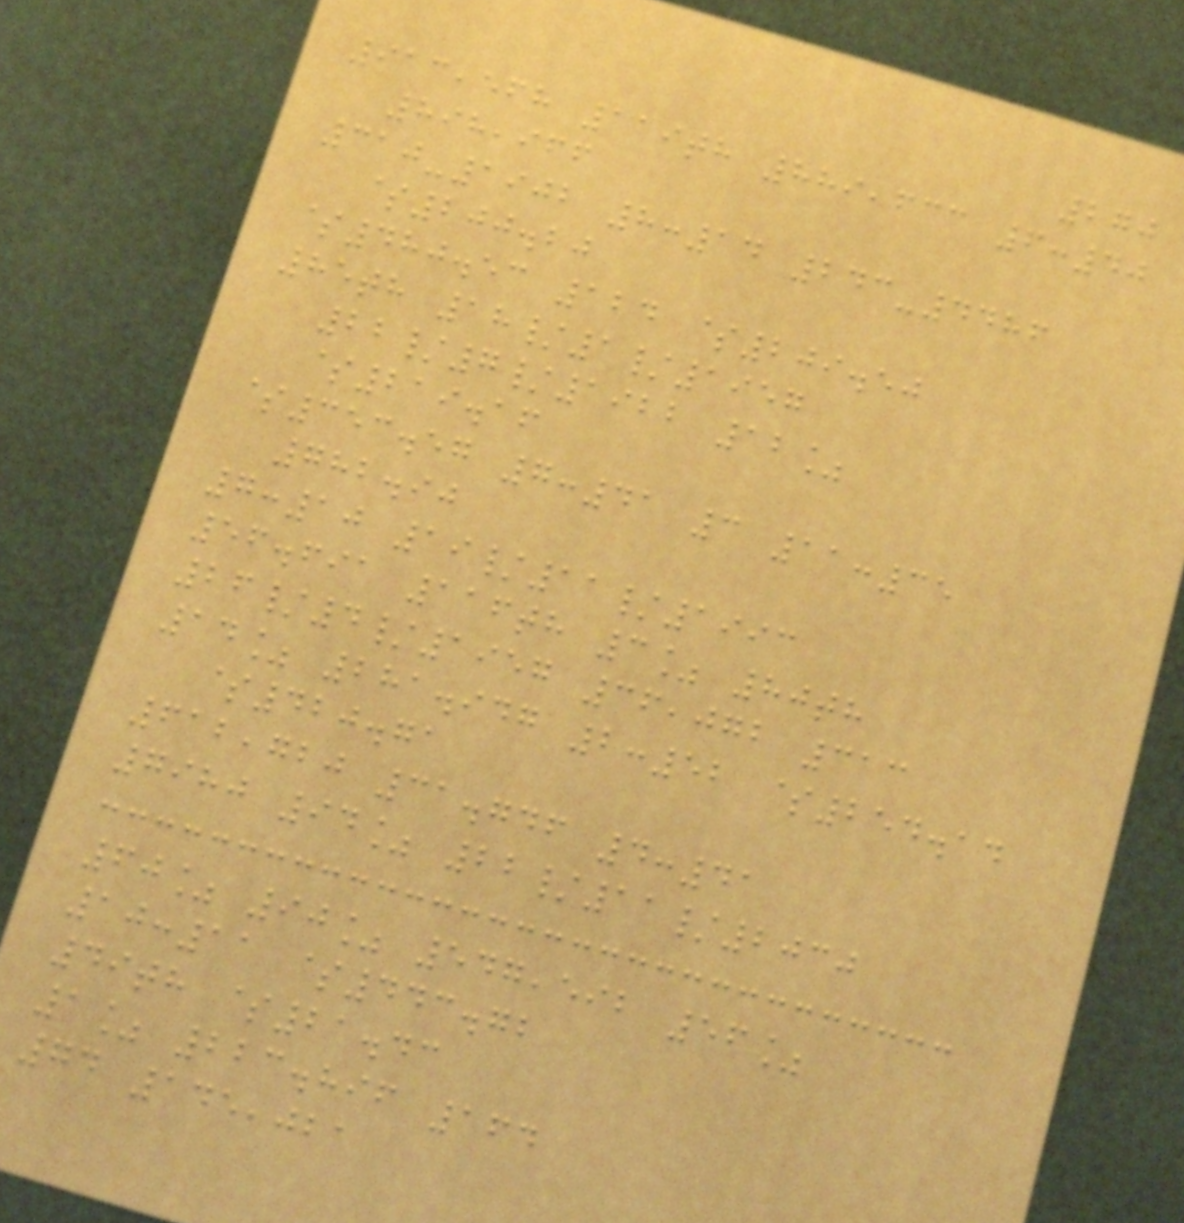270
913,568 119th 889,633 6:40
898,966
310-1902 8:14 243-4486
$200.20
$480.53 124 $209.50
85th 18/1/1957
22/7/1922 12%
$219.16
$353.57 7:41 3 11:35
782.90
7:10 19/11/1993
56.691 116th 3% 80th
26/4/1957 36,072 313
14% 281.947 2:52 $254.14
$420.71
612,720 31.746 4:41
7980 94% 22/11/2030
60% 90% 547,592 56%
10:11 $443.72
49th $21.43
1% 223.896 164
74 145,021
